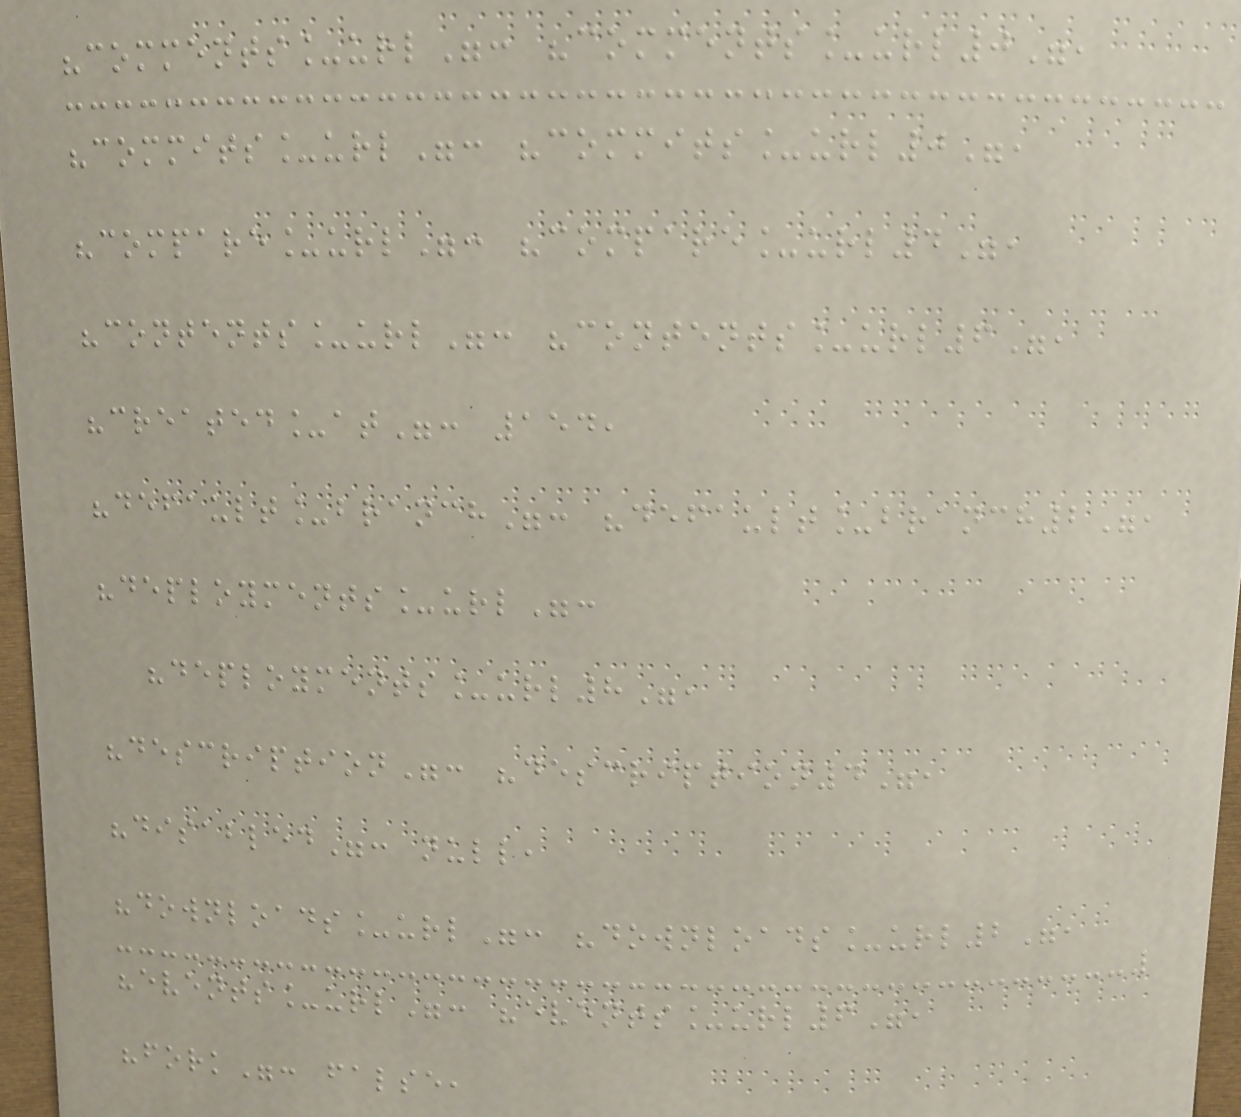"comments_url": "comments_url0",
"commits_url": "commits_url0",
"compare_url": "compare_url4",
"contents_url": "contents_url6",
"created_at": 154,
"default_branch": "default_branch2",
"deployments_url":
"deployments_url8",
"description": "description4",
"disabled": null,
"downloads_url": "downloads_url2",
"events_url": "events_url6",
"fork": false,
